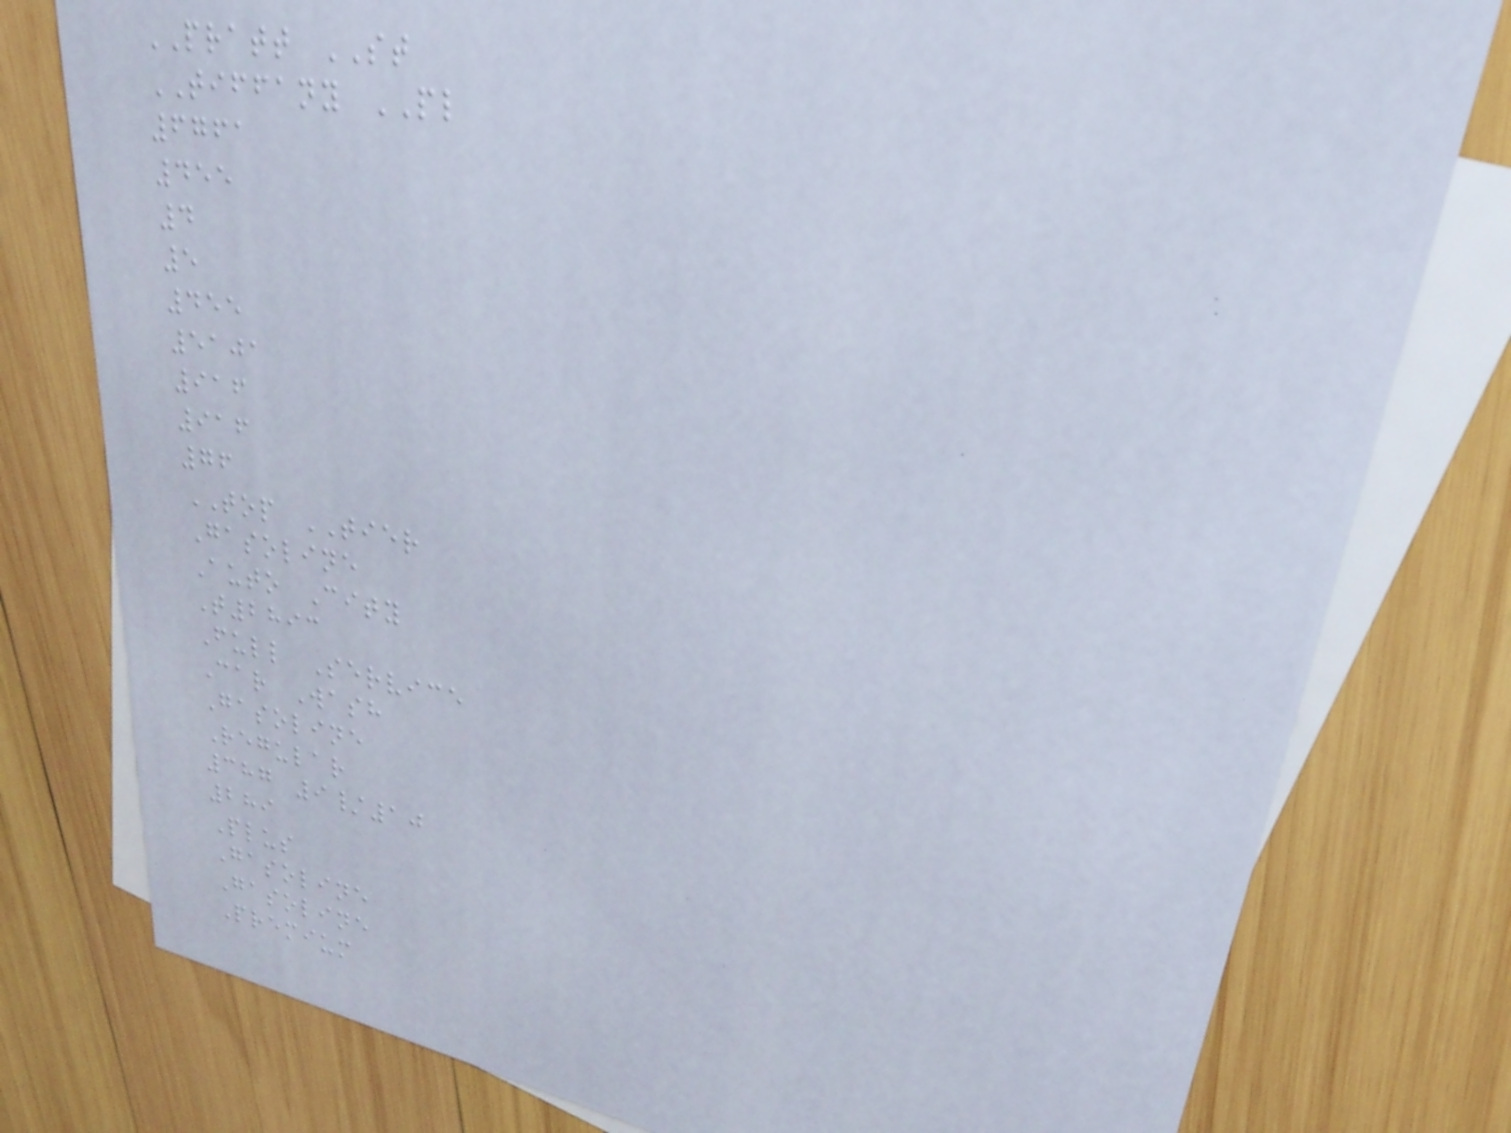PRATT ST
TIFFANY PL
6761
455
4
5
455
5101
916
916
76
TOP TIER
Gasoline
Auto City
T2893
Full Service
Car Wash
Gasoline
Regular
387 9/10
289
Plus
Gasoline
Gasoline
Premium
